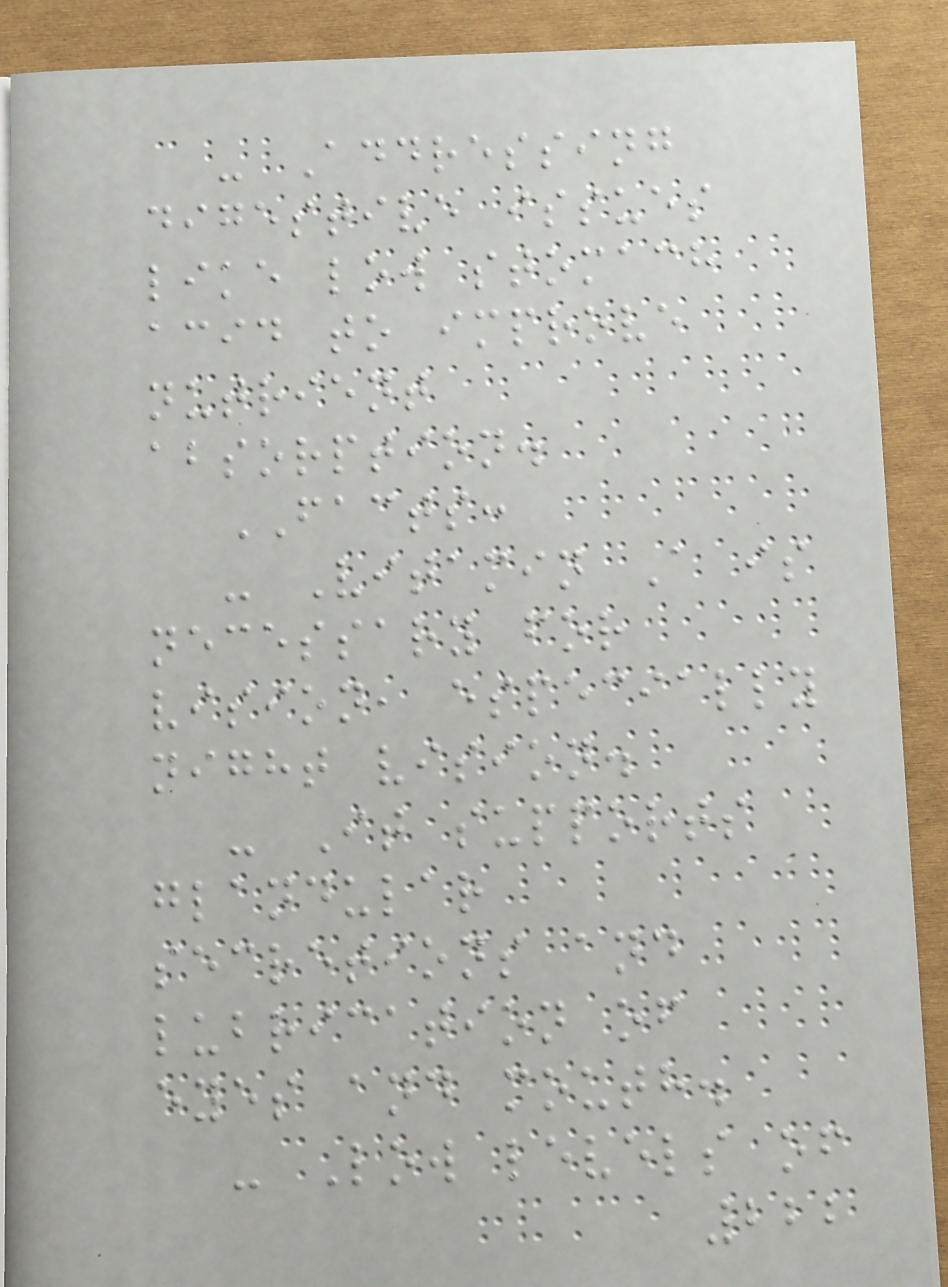- Addressing
digestive issues
like low stomach
acid to improve
nutrient
absorption.
FACTS:
- Vitamin A is
necessary for
vision, especially
night vision.
- It supports
glandular
secretions and
lubrication of
eyes and mouth.
- Low levels of
222
